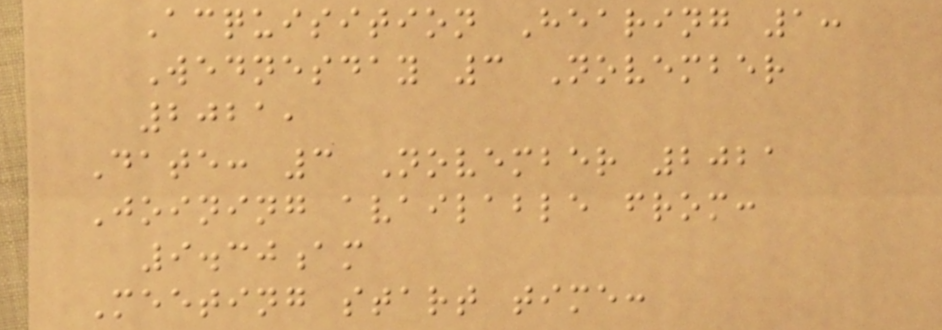Acquisition Hearing 1:
Wednesday 3 November
2021,
Date: 3 November 2021
Joining available from:
9.30am
Meeting start time:
